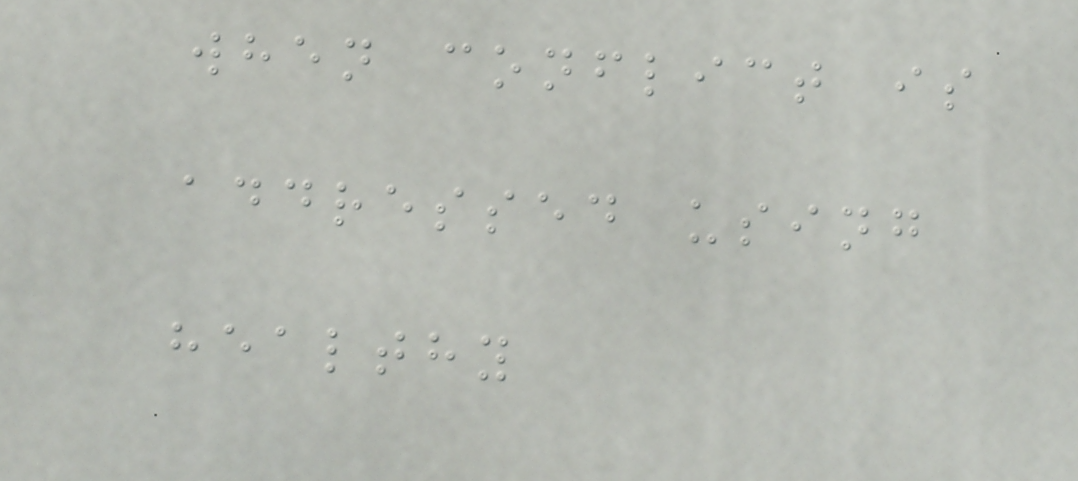when conflict is
addressed using
healthy
